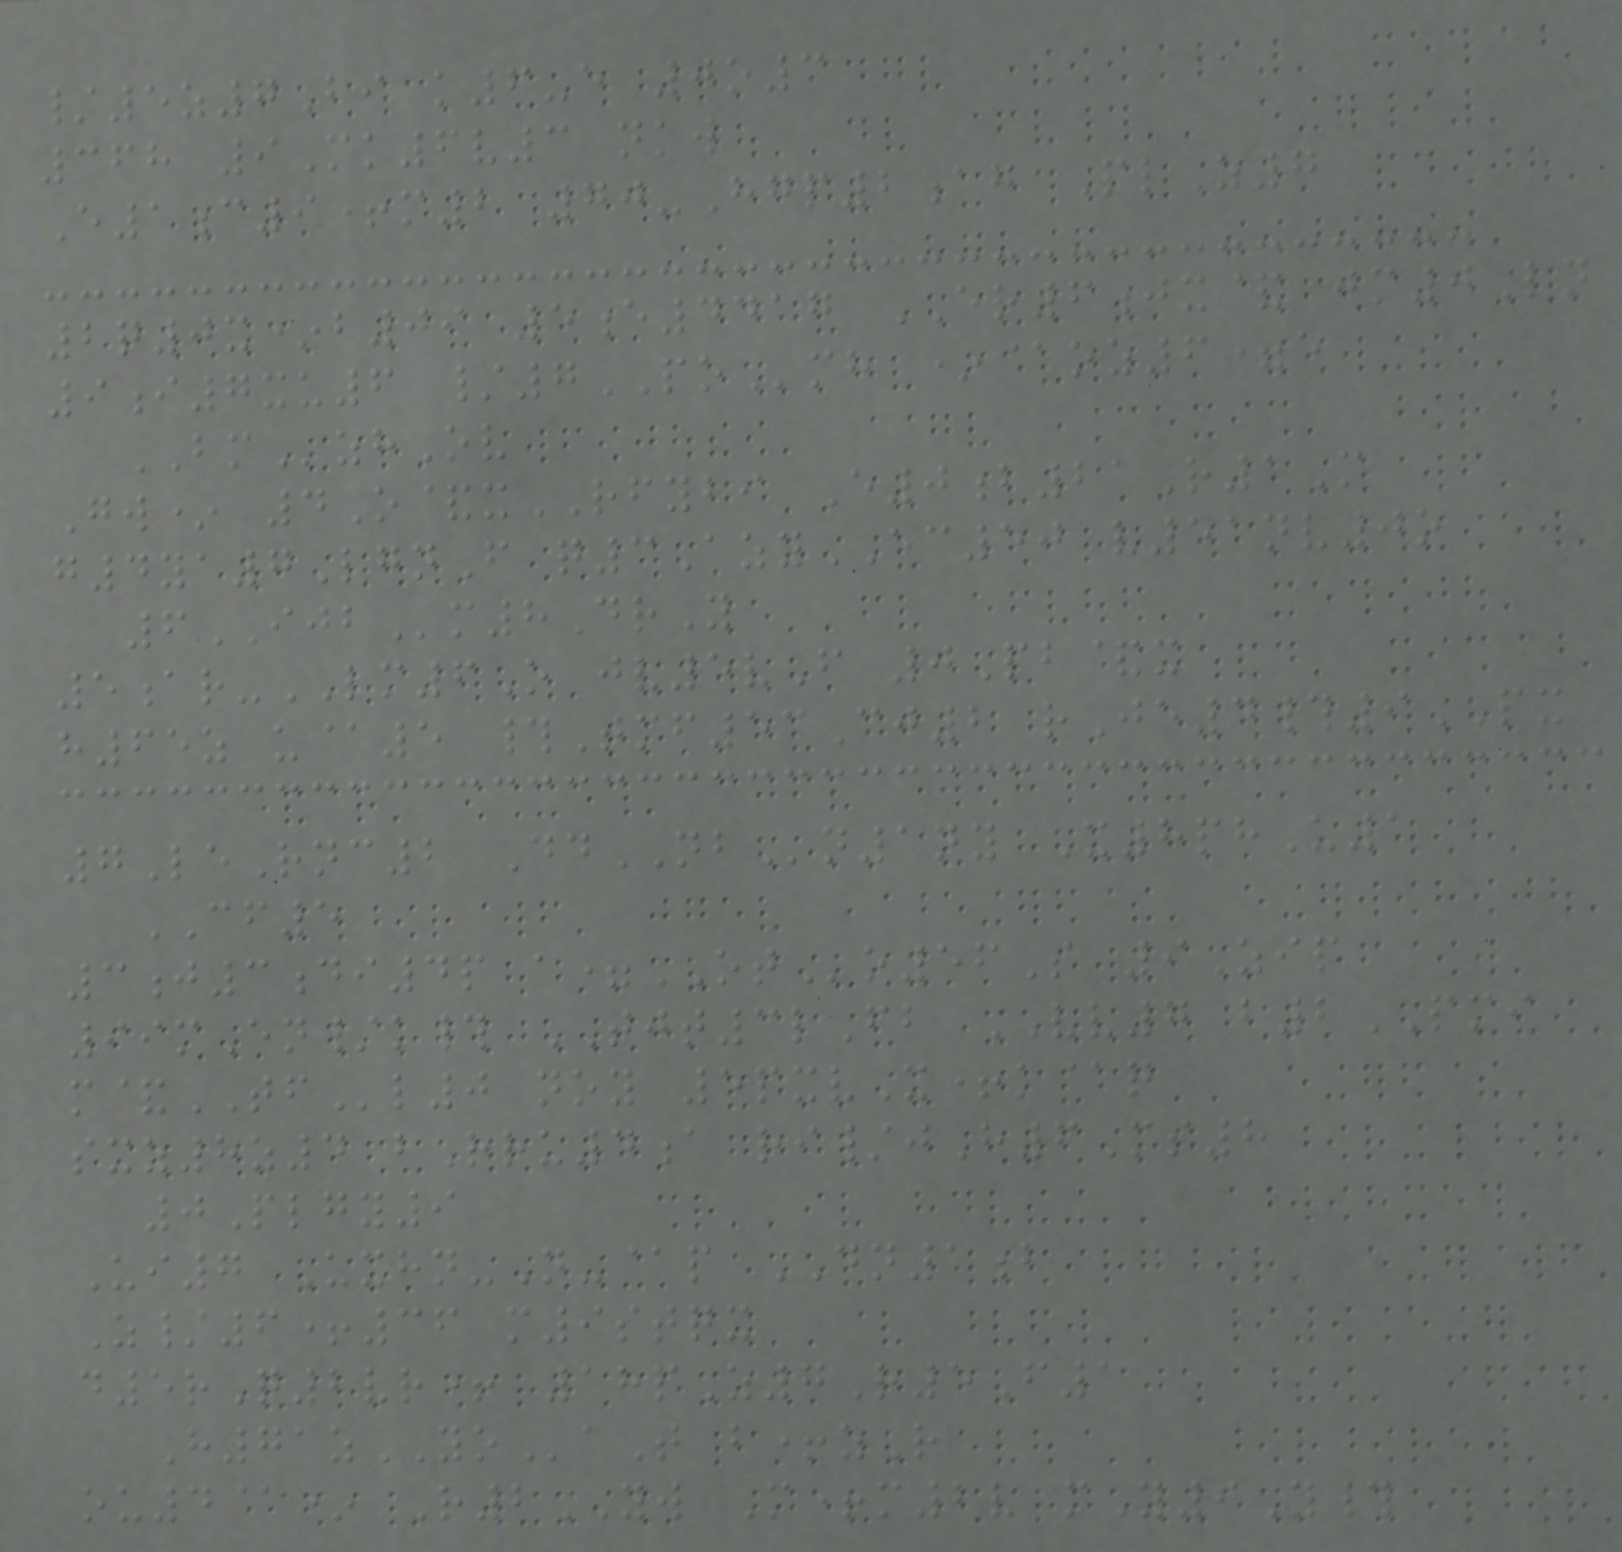/5z7Bi k6-e 0o3
368 9Mk6v3 nkw
E1c9+m2 70-Hgp2ag PlZ7
2q0x*b09 5e4417 ER6jx& jm0Ln
9i7xu6 /7POmh *@oz6=e
BMzhOv
Gw* 4O&xRFYBI E0b21R1M
g4ya7LgnF q3AzyEC50 v51nv0o
6IJBm8DrY
5ar-LM6O jv5vF 0Pb&x
h65z u@5 #Tmf53Cj2 rJe4#9PX
7LeRnc2 DdNBn1ny X8phU1
CF5
3j3di4p a=OTo56S 9Zip
99mEn/k# TJT3lFb VV7 b2PMI
m&TFl0 noy 5pxvX+k@q
sxz8z4 bRru4a ri/jH6Ms8
0Plgy9
Ui7 Uxhn-N-@p DN1b
Z/6+36 m9stqx
d5rQ2vr+ 18pZ7R5F1
H71zYOaT b+zR
ou4@* R2YW M+m2v mY9Y#
